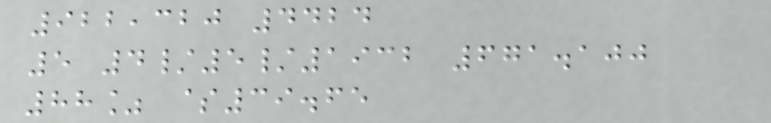922,320 4424
5 4/5/1932 671.100
88% $39.65
